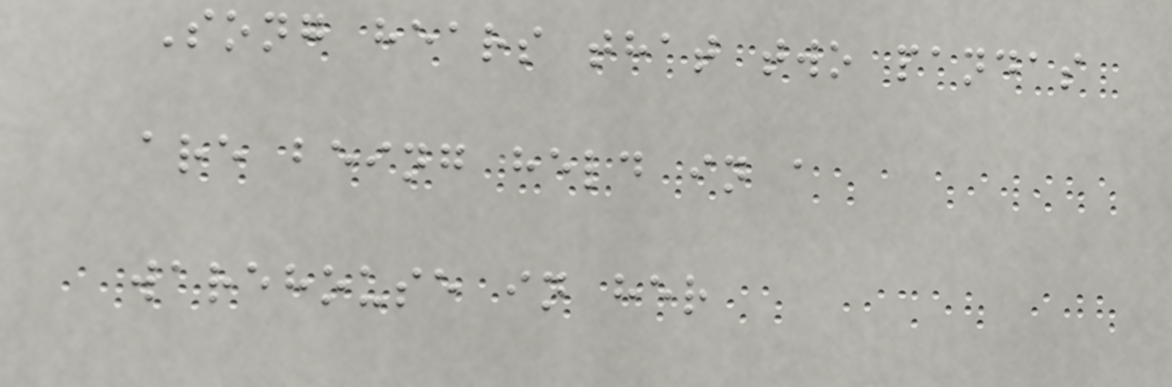Song hears that two pandas
are being held in a
warehouse in her
